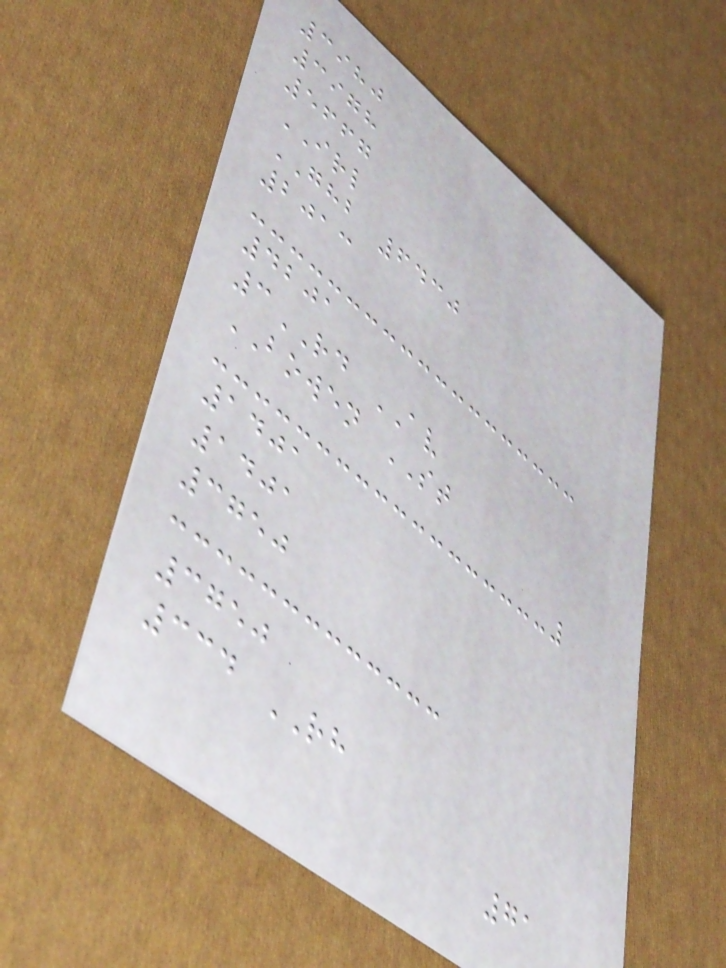3980
3978
5667
IRL
GHB 6430
2013
4201
3RD AV
BOWEN ST
1401
1401
3750
3750
334 RH
71
